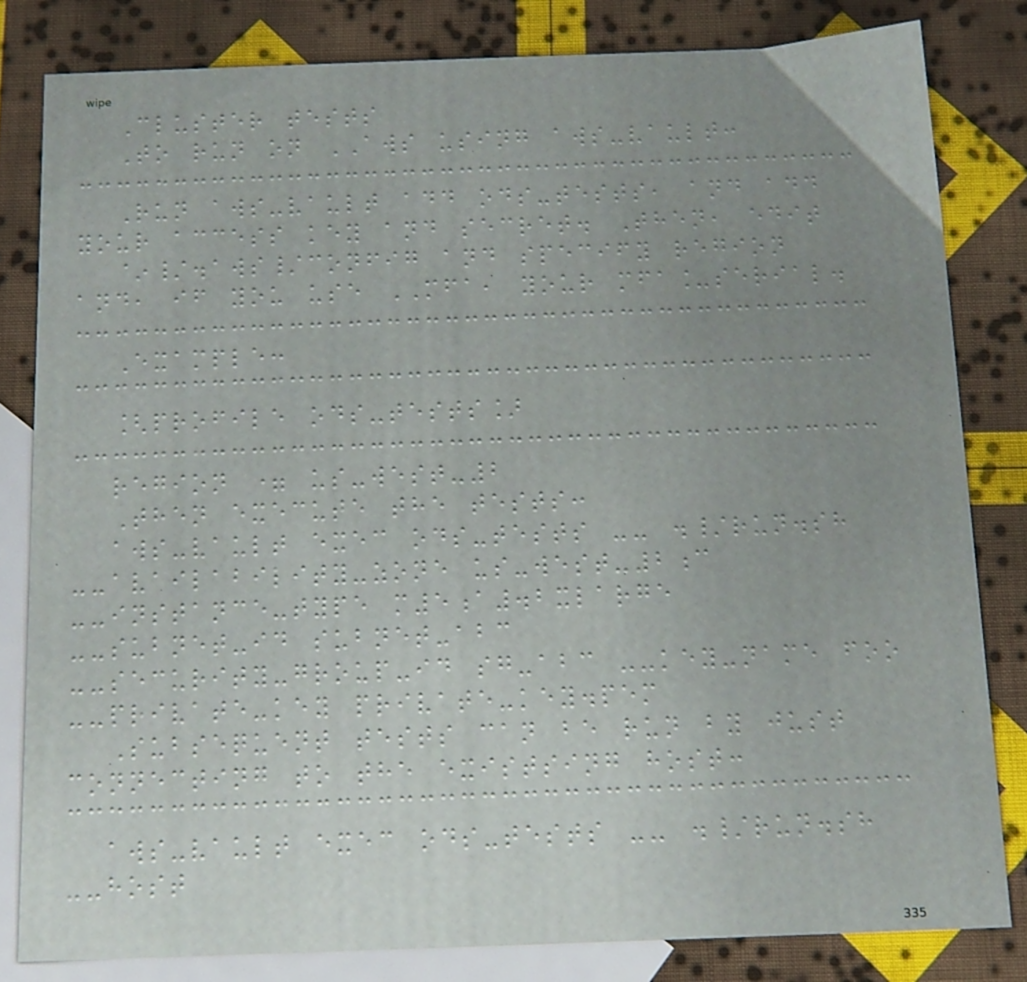Cluster tests
To run on AWS using aws-vault:
Run aws-vault add ods-tests, and add
your access key and secret. Then, edit
~/.aws/config and specify region
and, if you use MFA, your mfa_serial.
Example:
[profile ods-tests]
region = us-west-2
Then execute the tests:
aws-vault exec ods-tests -- ./run.sh
--availability-zone us-west-2c
--instance-type m5a.2xlarge
--subnet-id subnet-abc
--security-group-id sg-abc --key-name foo
--private-key private-key.pem
Subsequent tests can be run by just
connecting to the existsing host:
aws-vault exec ods-tests -- ./run.sh
--host
